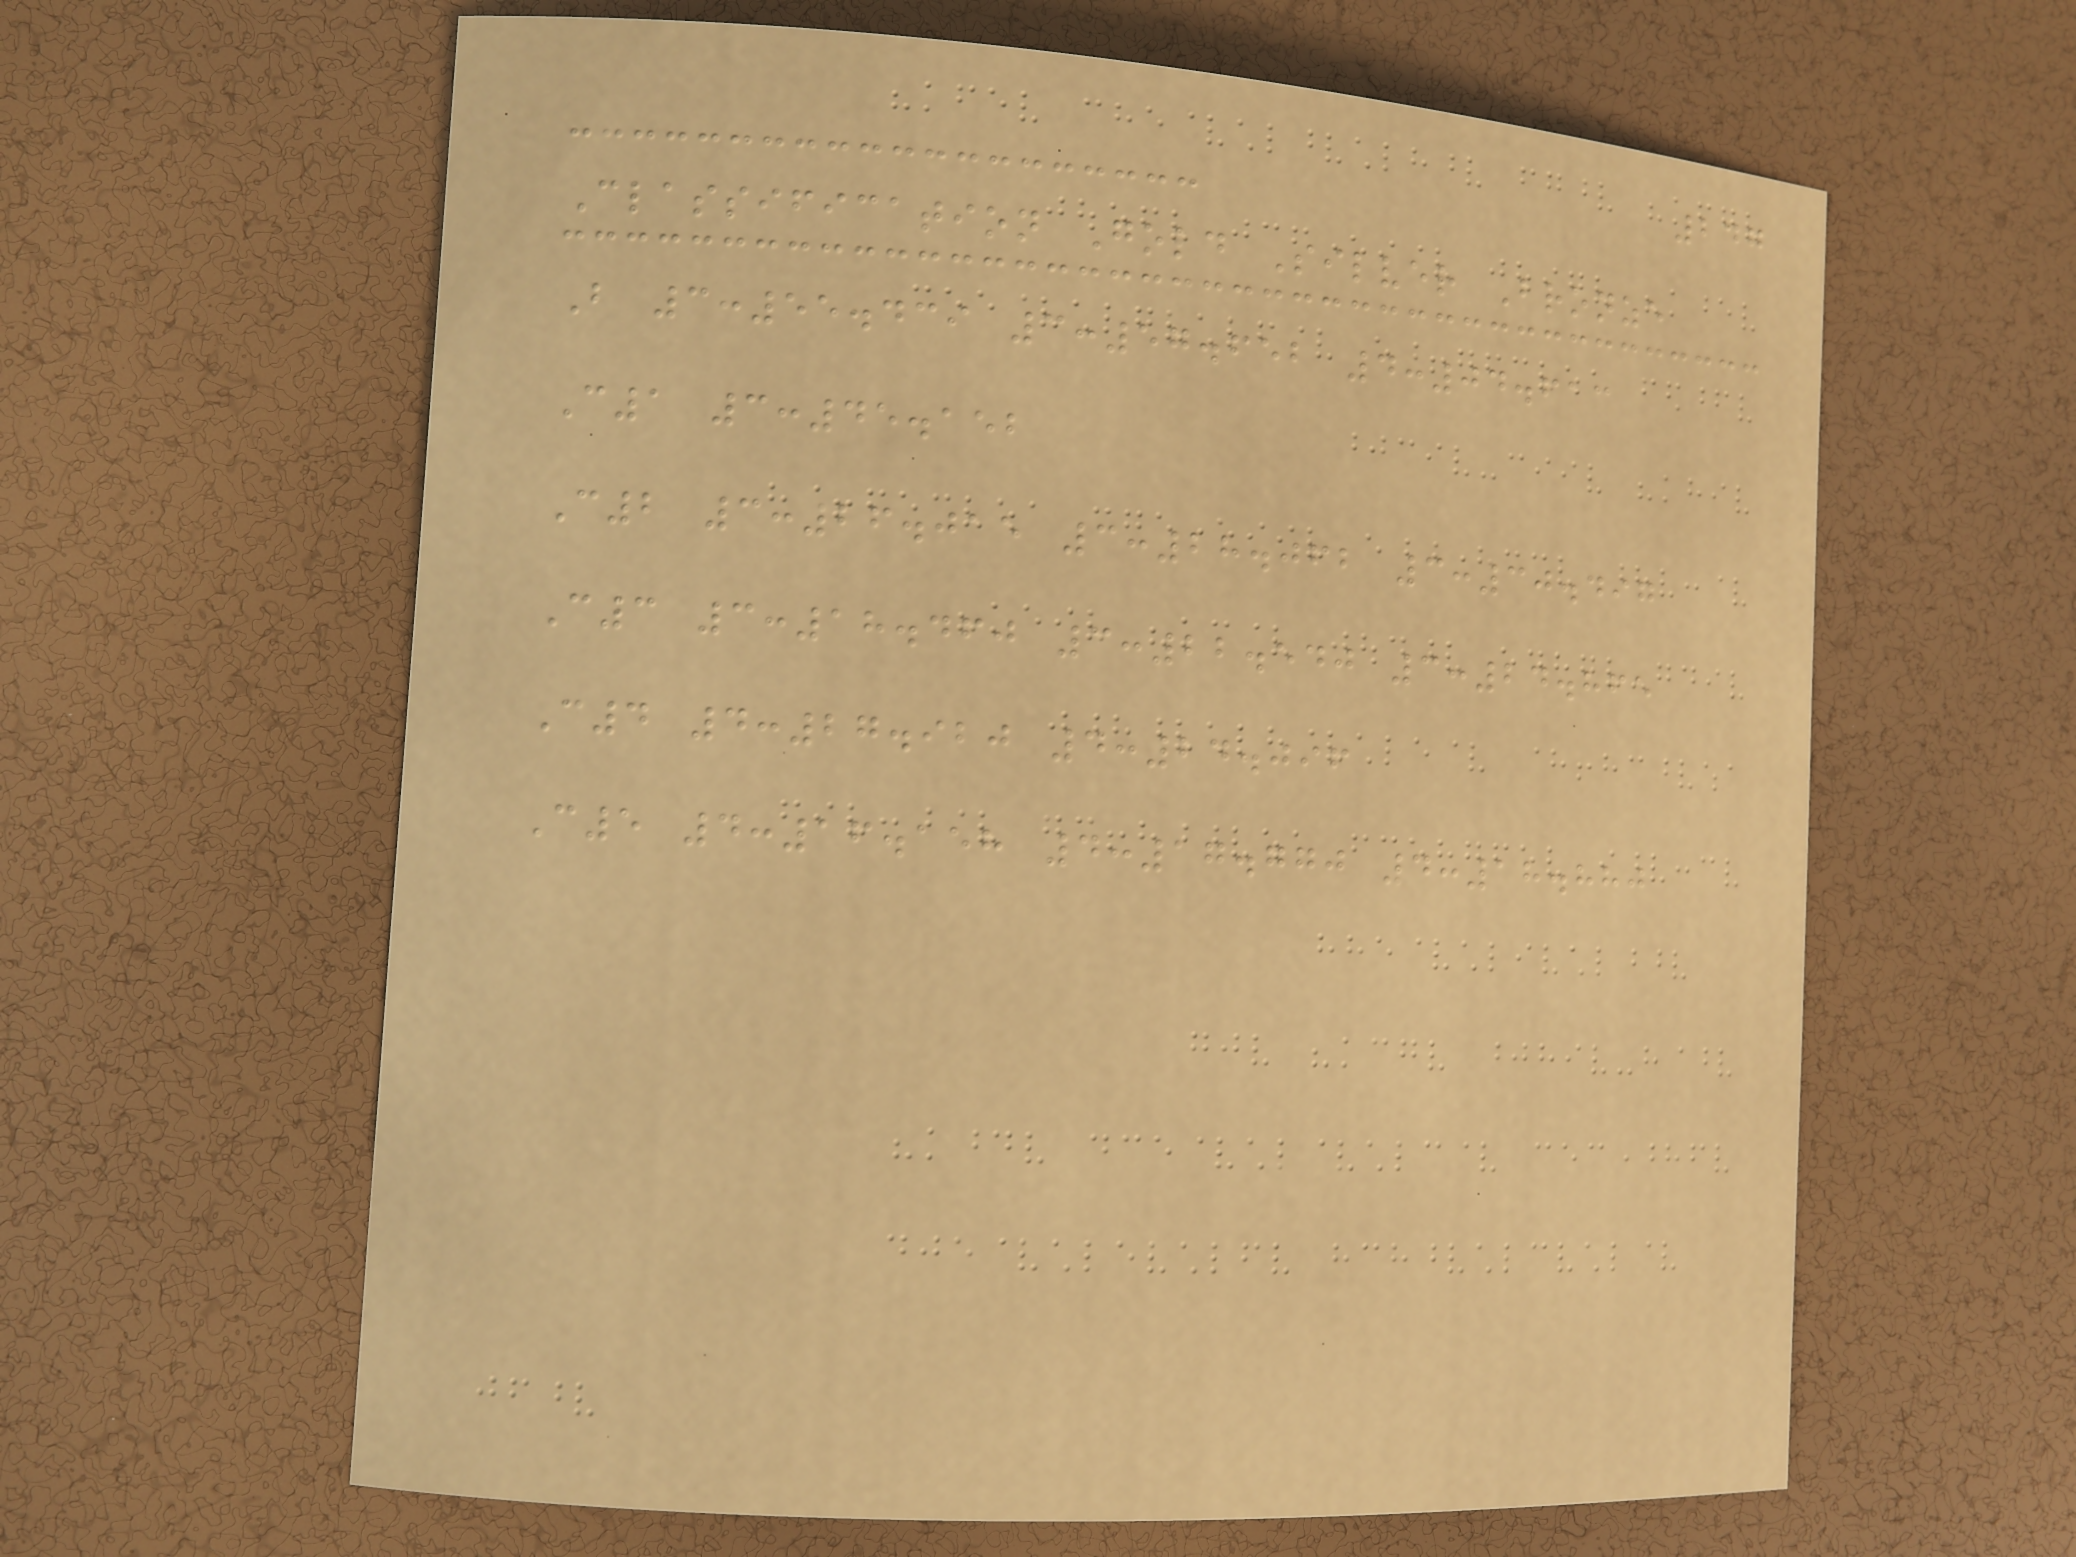247
Classification Gold Silver Bronze
B 3:55.439 3:57.652 4:04.613
C1 3:45.152
C2 3:26.015 3:28.062 3:30.497
C3 3:18.460 3:22.540 3:24.865
C4 4:27.920 4:24.096
C5 4:16.158 4:17.770 4:18.880
